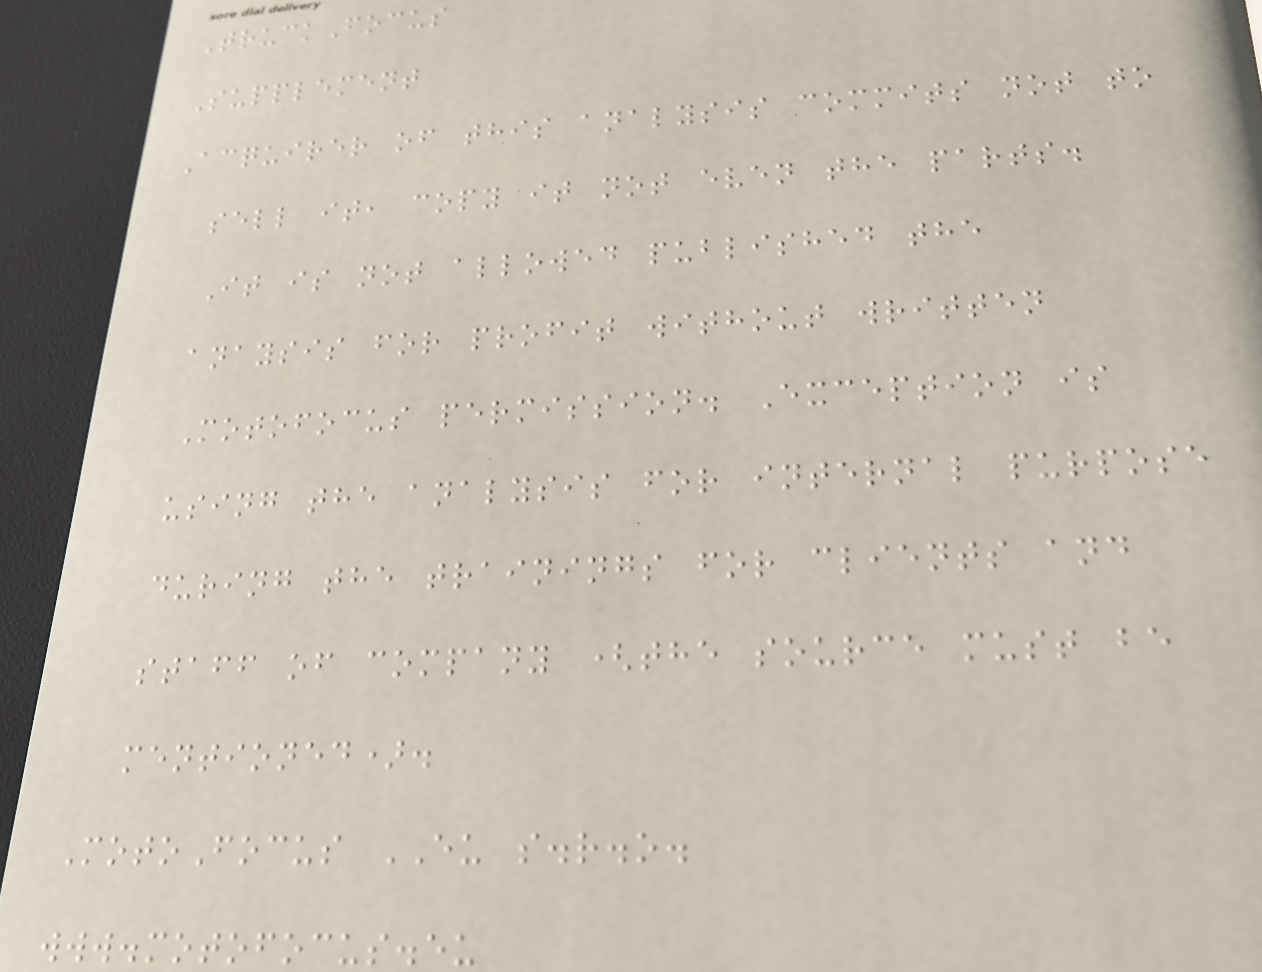TruckFocus
Supplement
Acquirer of this analysis commits not to
sell it, copy it not even the parts.
It is not allowed published the
anaysis for profit without written
Motofocus permission. Exception is
using the analysis for internal purpose
during the trainings for clients and
staff of company (the source must be
mentioned).
MotoFocus EU s.r.o.
www.motofocus.eu
